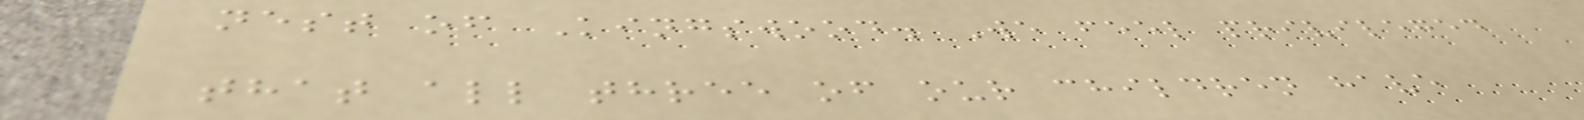nest of Kingswood. We feel privileged
that all three of our children have
